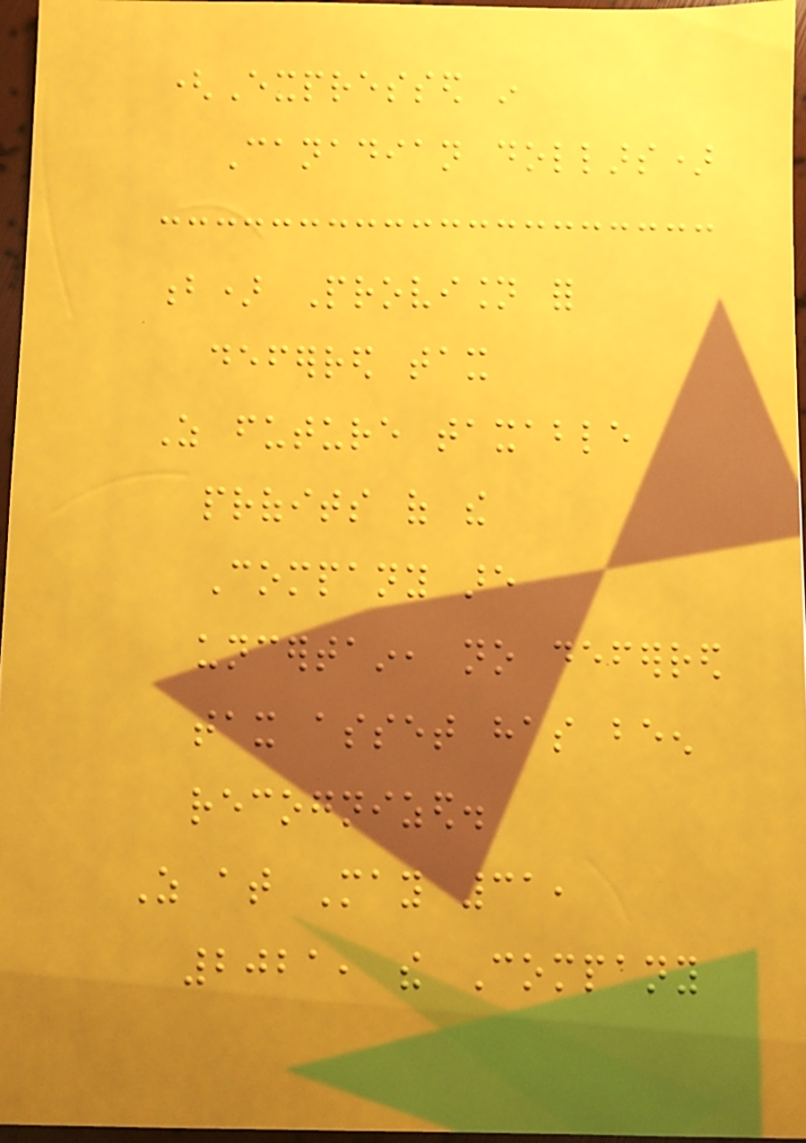(Expressed in
Canadian dollars)
b) Provision for
deferred tax
As future taxable
profits of the
Company are
uncertain, no deferred
tax asset has been
recognized.
As at May 31,
2021, the Company
